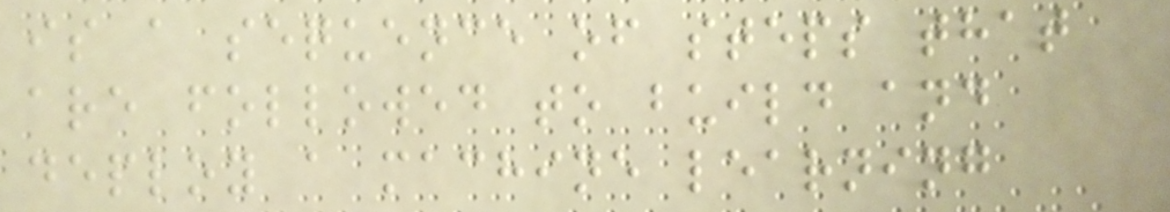is a sequence of steps that
are followed to build and
deploy a machine learning
